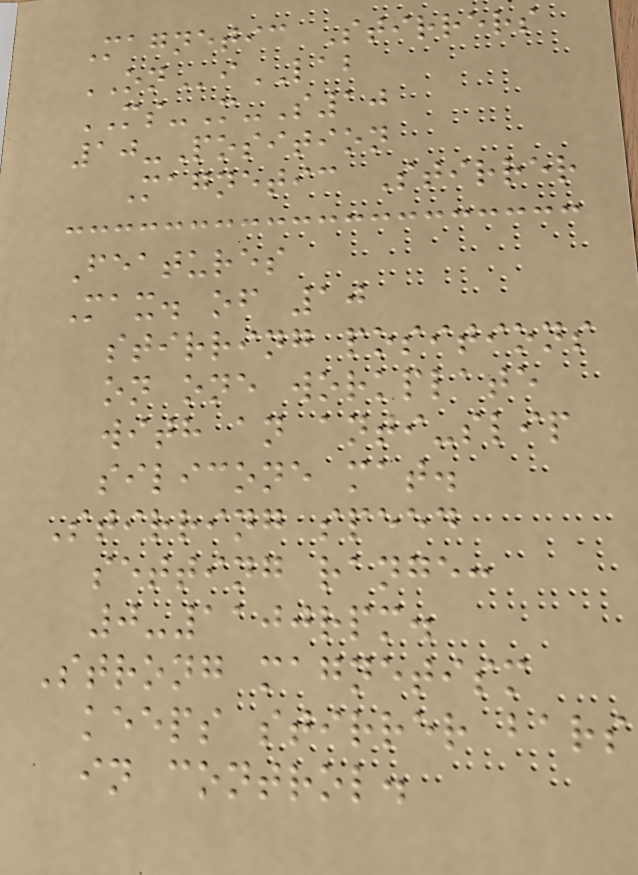Magnetic Stirrers
ONiLAB
MS-M-S10
10-Position
Magnetic Stirrer
Features
Max. of 10
stirring positions
on one workplate
with an anti-slip
silicone mat.
Stirring speed
setting range:
0-1100rpm.
Strong magnetism
keeps stirrer bars
in control.
